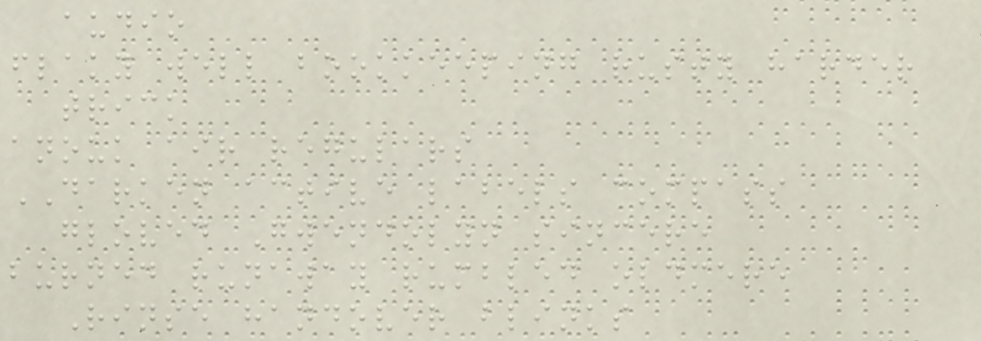audio
flaky well bookkeeping rusty harder
trick
anouk air regulars
DARKEN active labels compass
gloved Gwendolyn sincere
burned runaway rumbled oldmere
Rinse handover blinks
